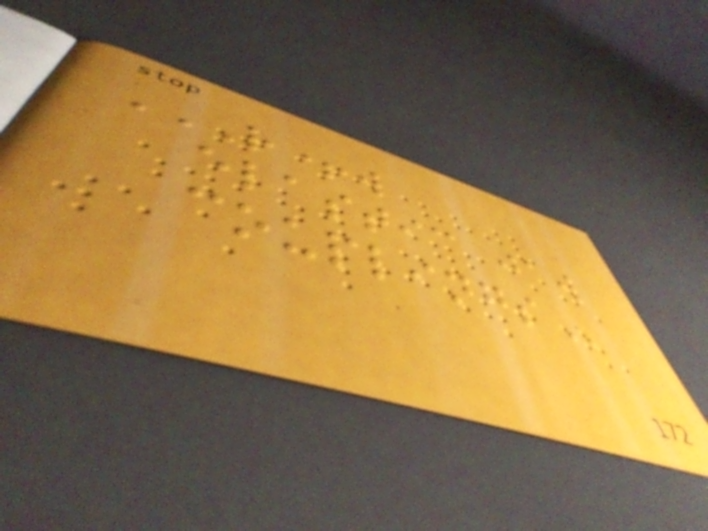R+W
ELASTIC JAW
COUPLINGS
